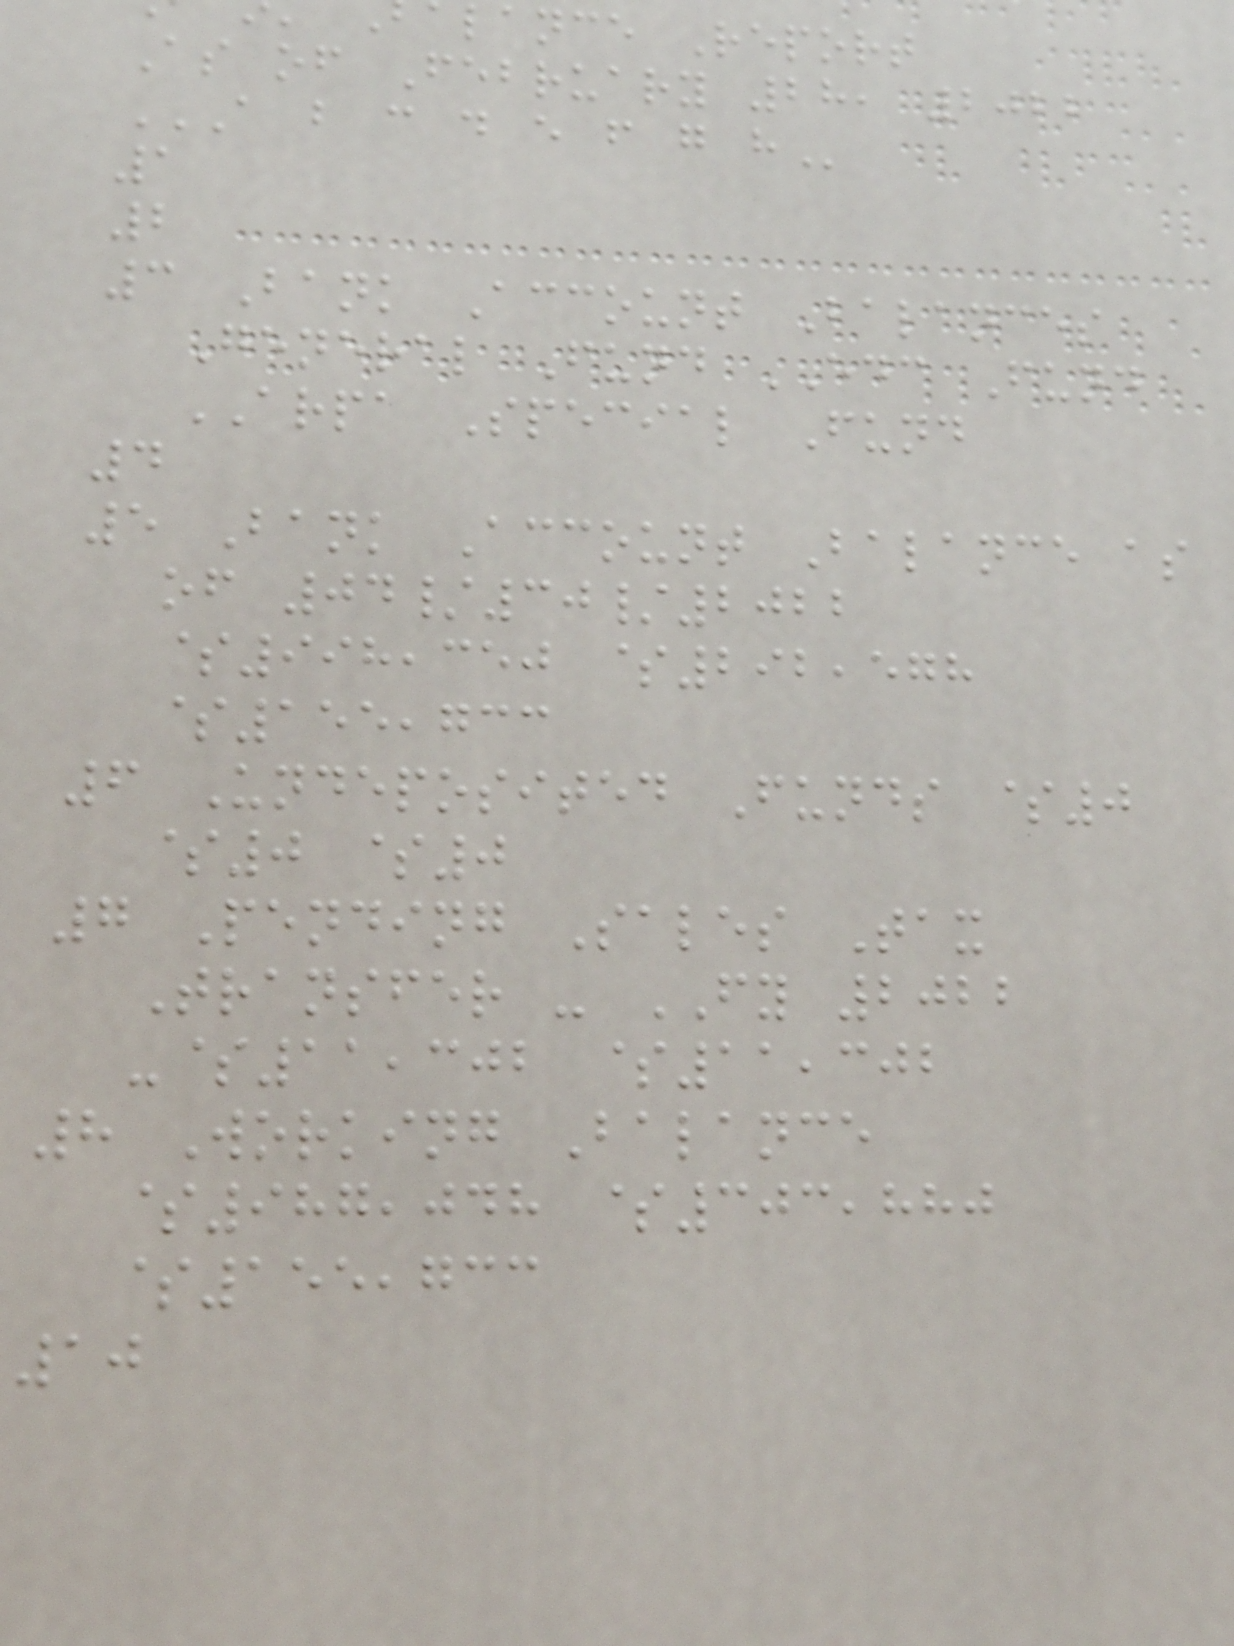lance Report
As of February 28, 2022
A B C D E F G H
1
2
3 Bank Account Balances
General Fund EDC Fund
ARPA Special Fund
4
5 Bank Account Balance as
of 04/30/2022
$998,350 $292,578
$155,733
6 Undeposited Funds $0
$0 $0
7 Pending Sales Tax
Transfer - FY 2022
-$11,302 $11,302
8 Working Balance
$987,048 $303,880
$155,733
10
